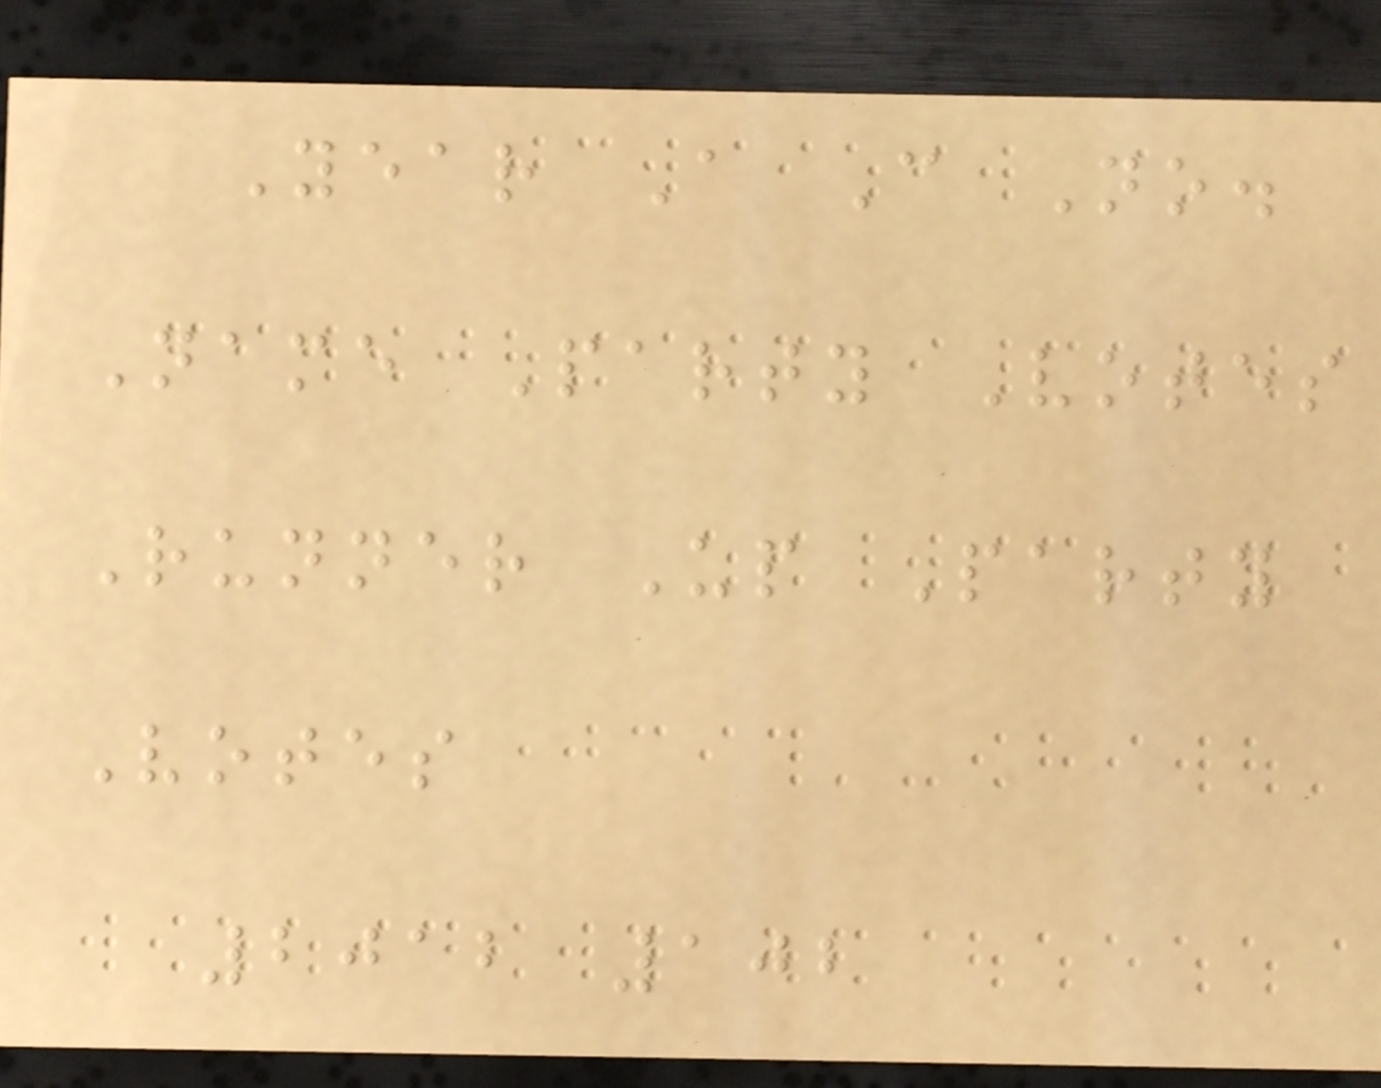Year A C No.
Name Party Votes
Runner Up Party
Votes
2012 102
